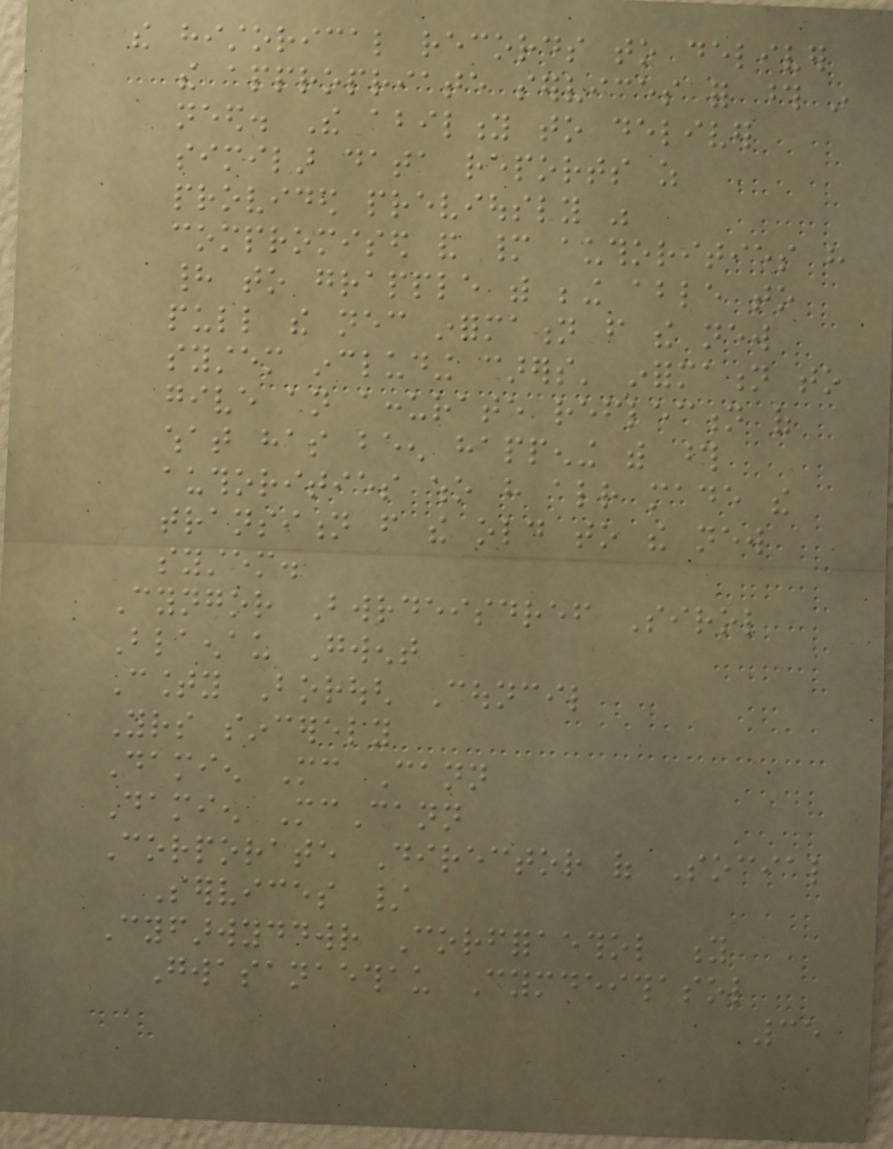the historical records to deliver
the appropriate services for those in
need. The ability to deliver
similar data reports as
provided previously was
compromised and many authorities have
had to grapple with being able to
pull the necessary information from the new
system including carers' information to
give an accurate reflection of
what has been happening with those
authorities who have already made the
transition from the old to the new
system.
Cyngor Bwrdeisdref Sirol
Blaenau Gwent
County Borough Council
Yours sincerely
Damien Mc Cann
Damien McCann
Corporate Director of Social
Services /
Cyfarwyddwr Corfforaethol y
Gwasanaethau Cymdeithasol
35
